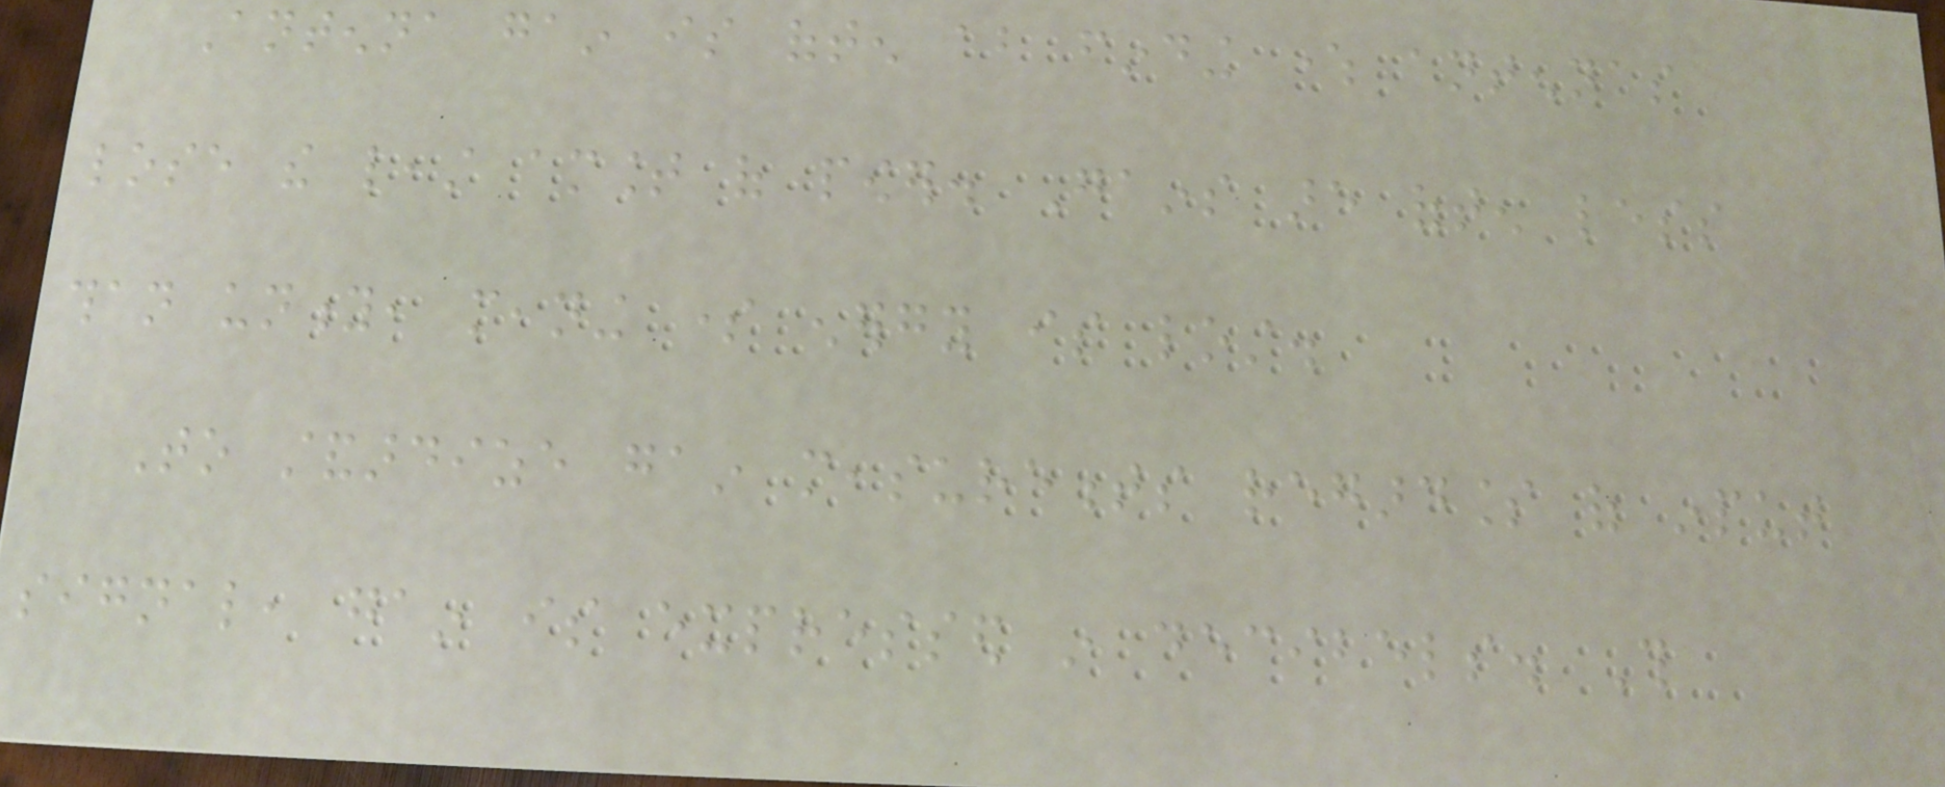Antenna gain is often about finding where antennas
lose the least amount of power. Gains are often less
than unity, meaning some energy is lost.
To standardize gain measurements regardless of input
signal, gain is expressed in decibels. This
